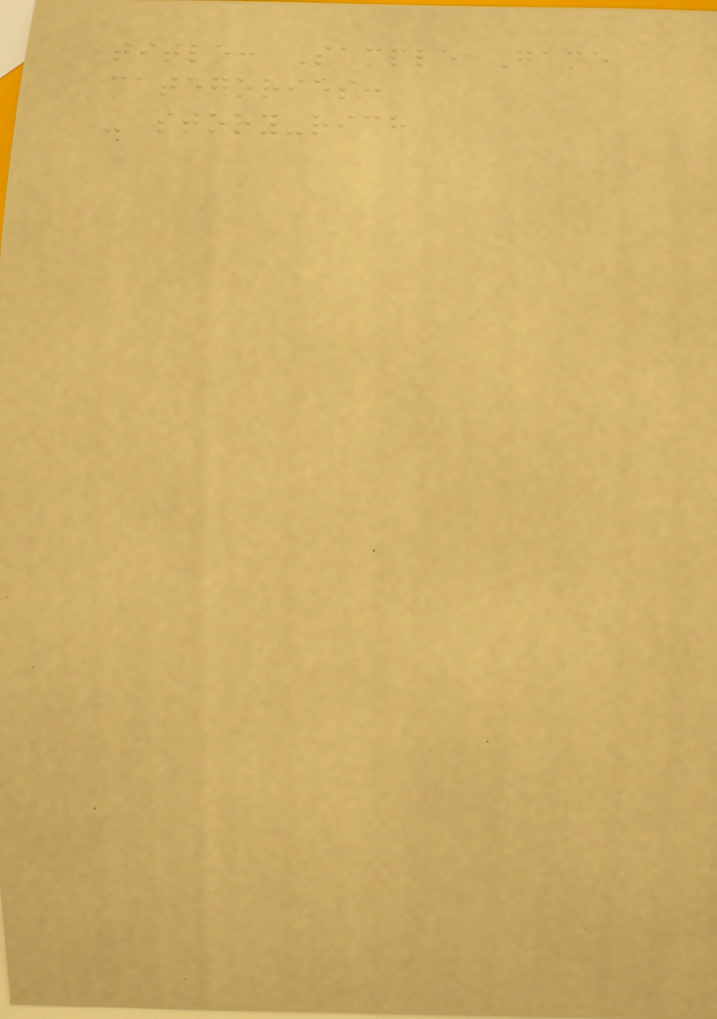title: Sample Game
categories:
- story-rich
